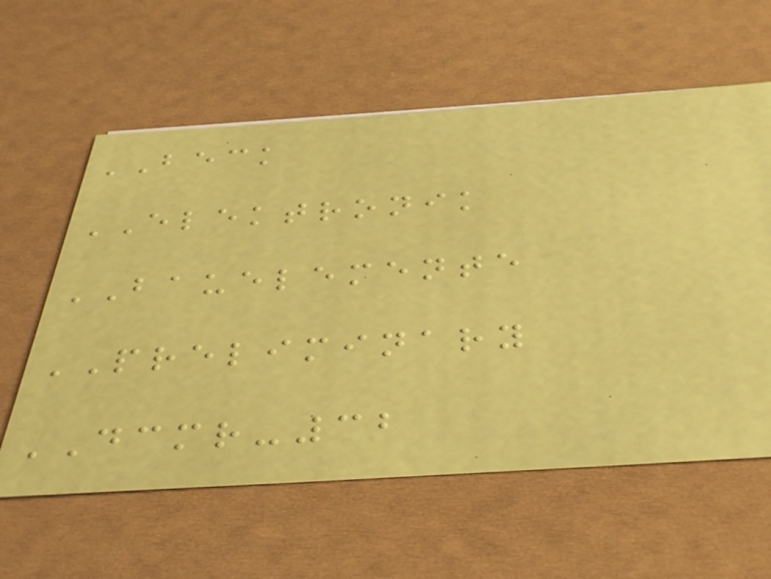BECK
ELEKTRONIK
BAUELEMENTE
PRELIMINARY
DCMR-32
